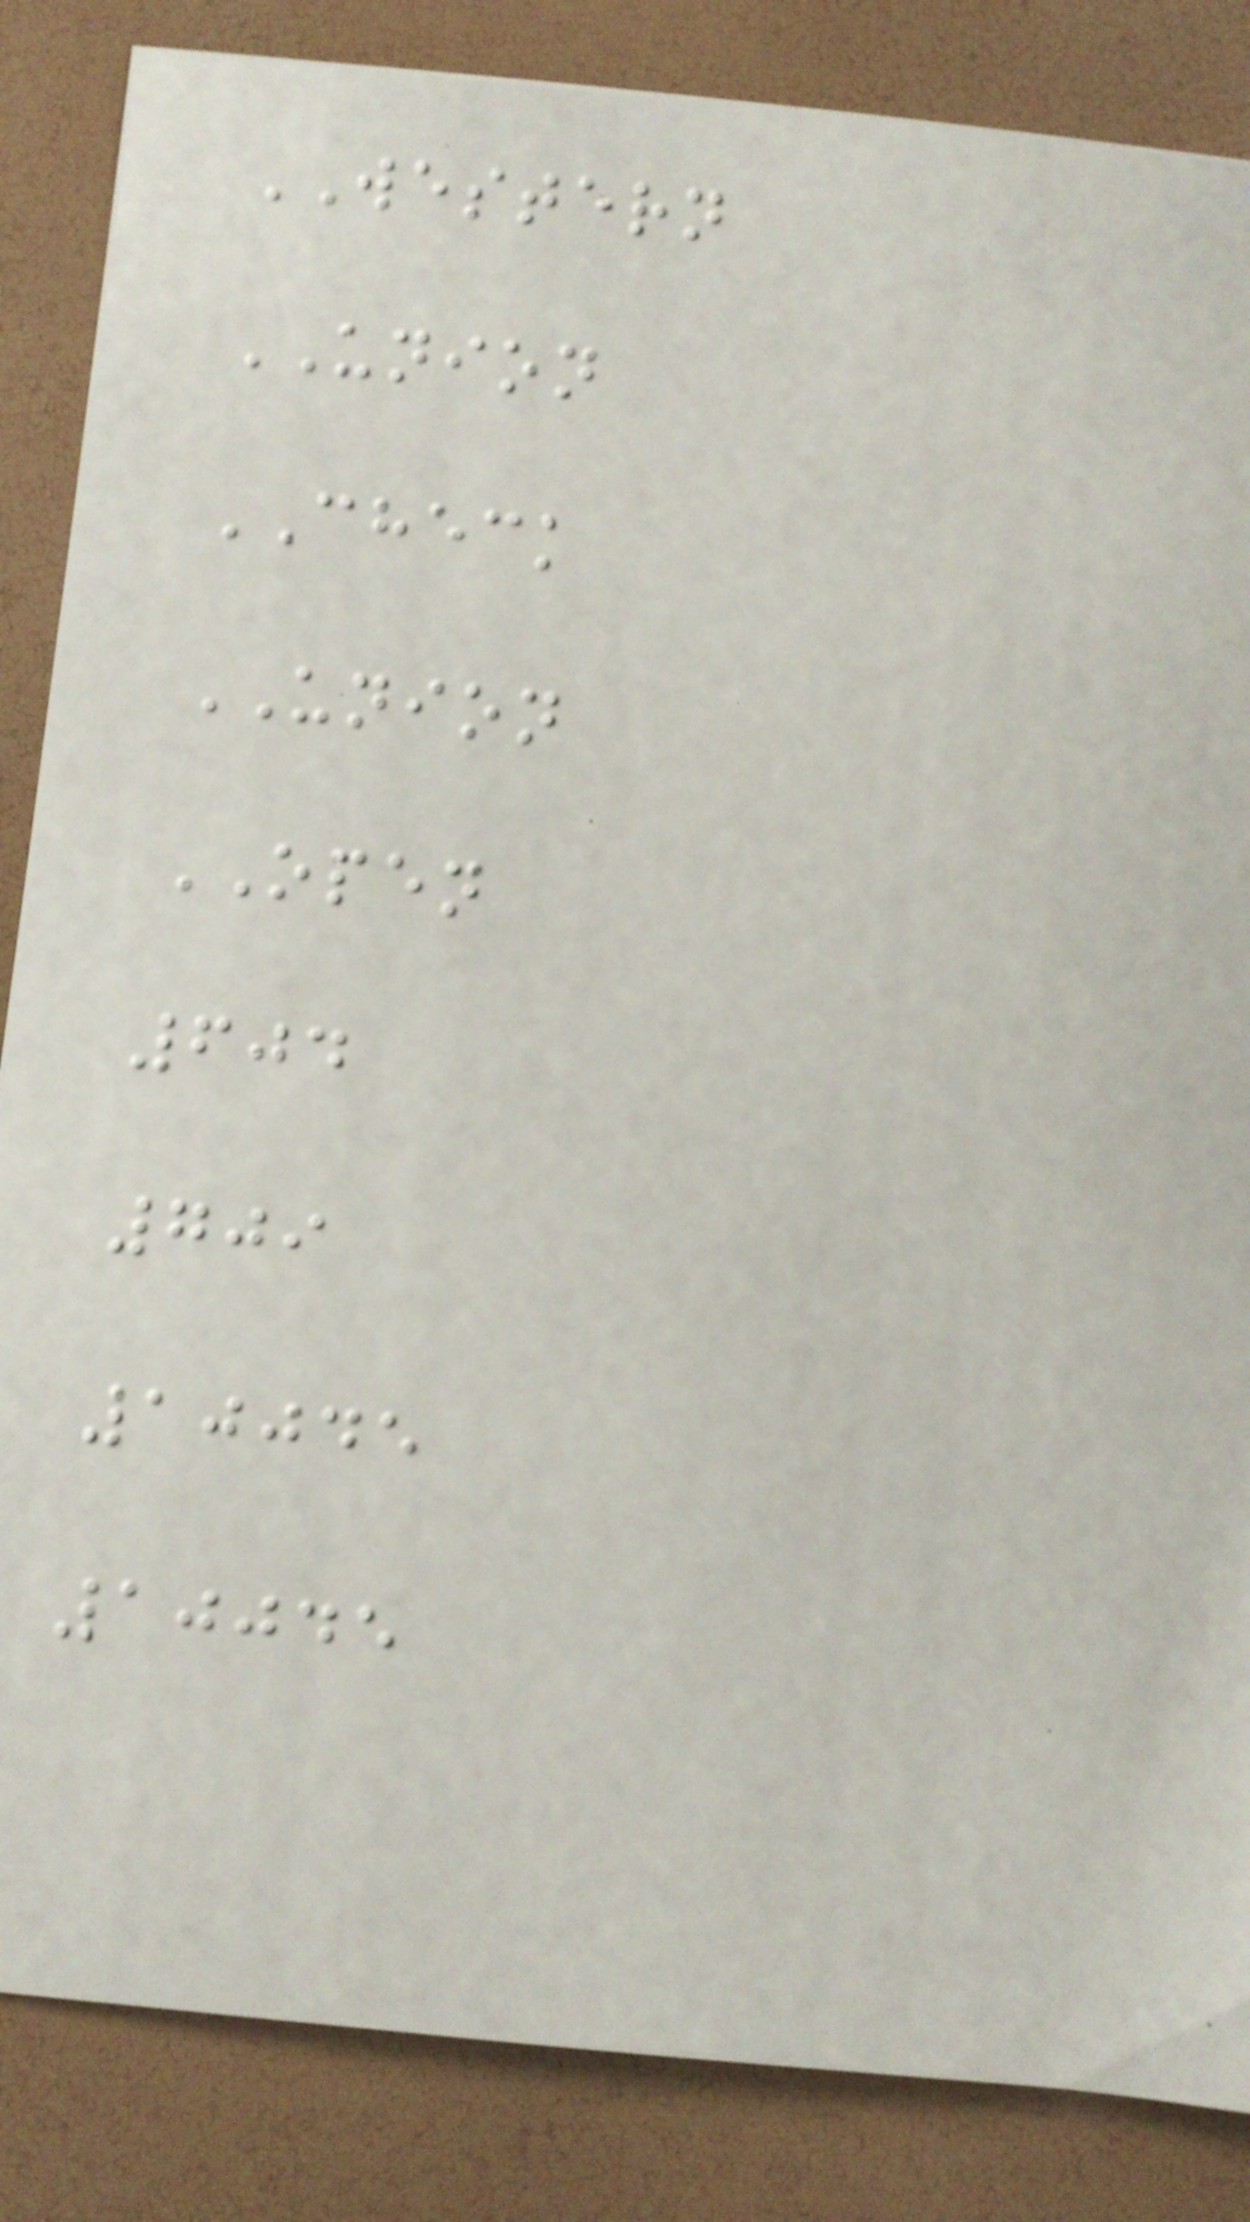WESTERN
UNION
CHECK
UNION
OPEN
604
709
10045
10045
